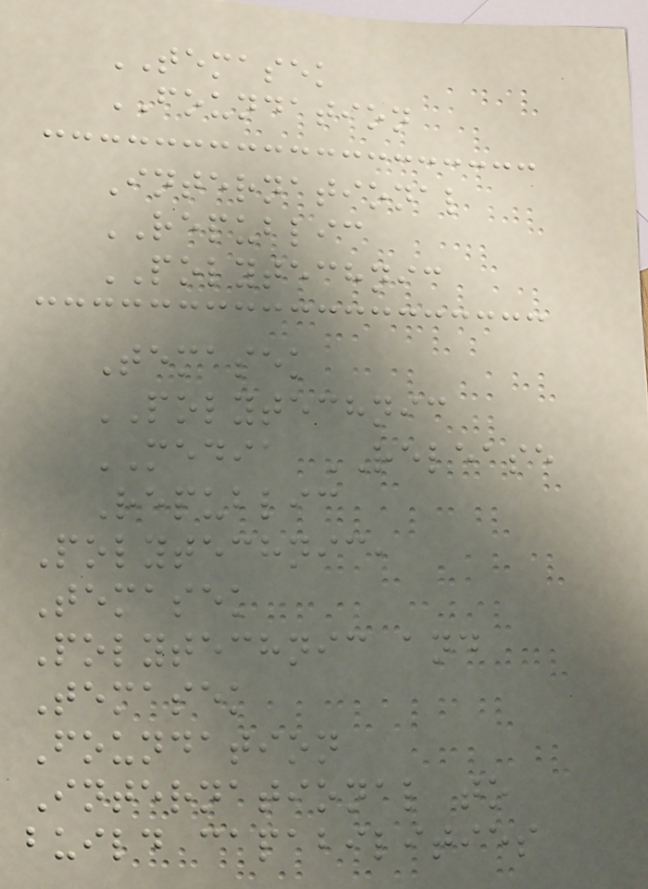TEMASEK
FOUNDATION
International
REPUBLIC
POLYTECHNIC
Temasek
POLYTECHNIC
MEDIA RELEASE
Republic
Polytechnic,
Temasek
Polytechnic and
Temasek
Foundation
International to
build capabilities
